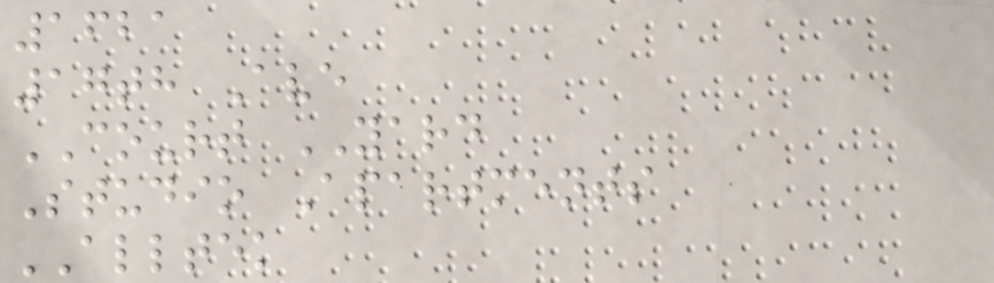1621
17th Ave
COURT YARD
Studio Apartments
ALLTEK
